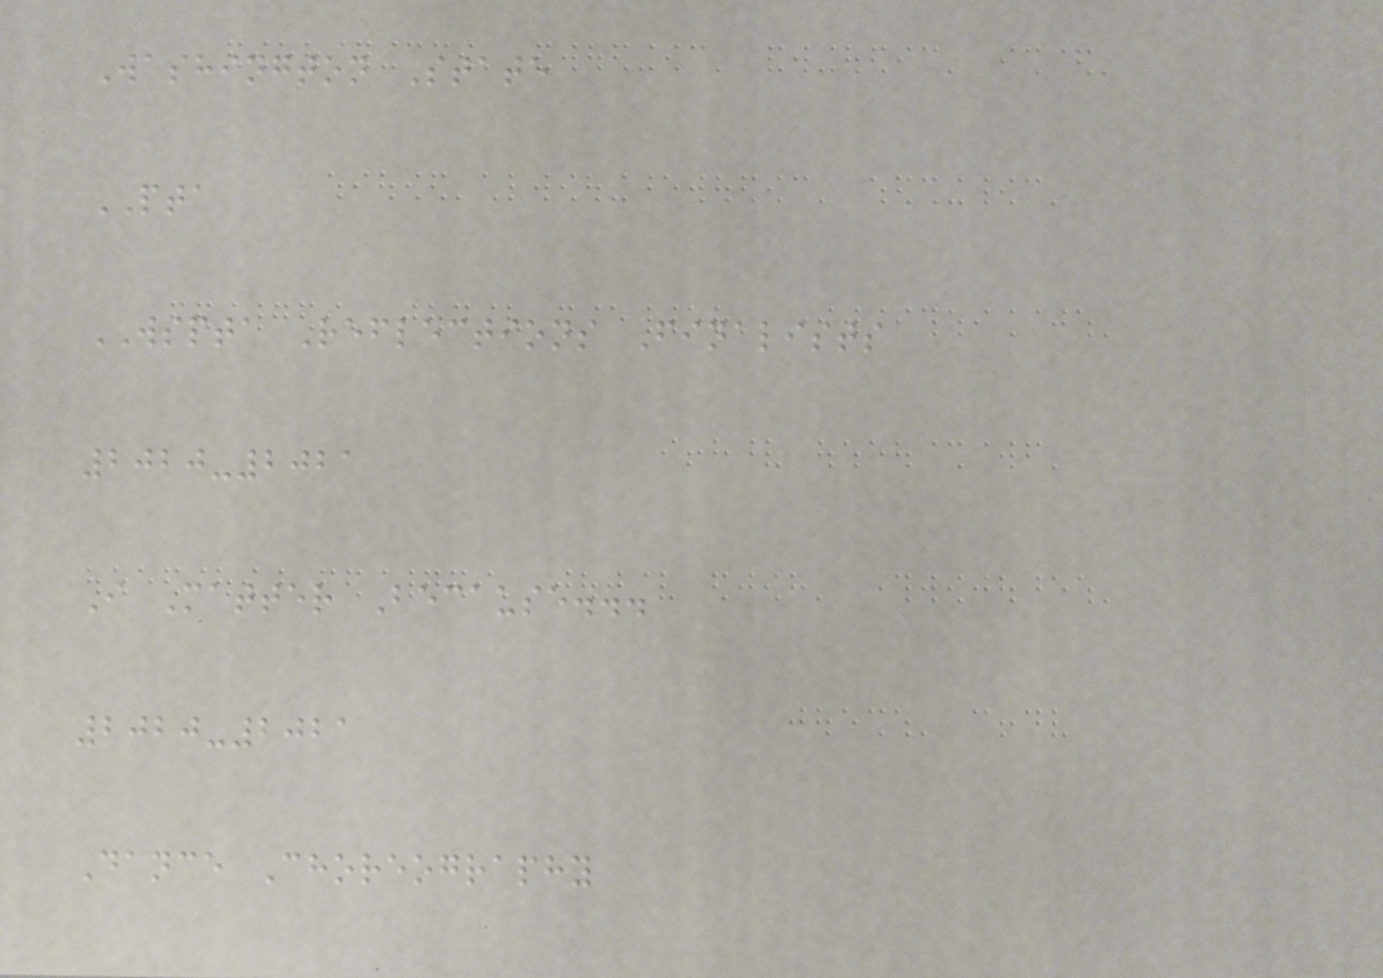Washington State
PTA
WSPTA Reflections Finalists
2020-2021
I Matter Because...
2020-2021
Dance Choreography
